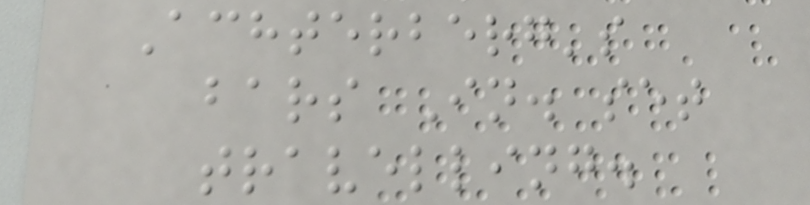Achterberg's
bars In. set
travelling.
